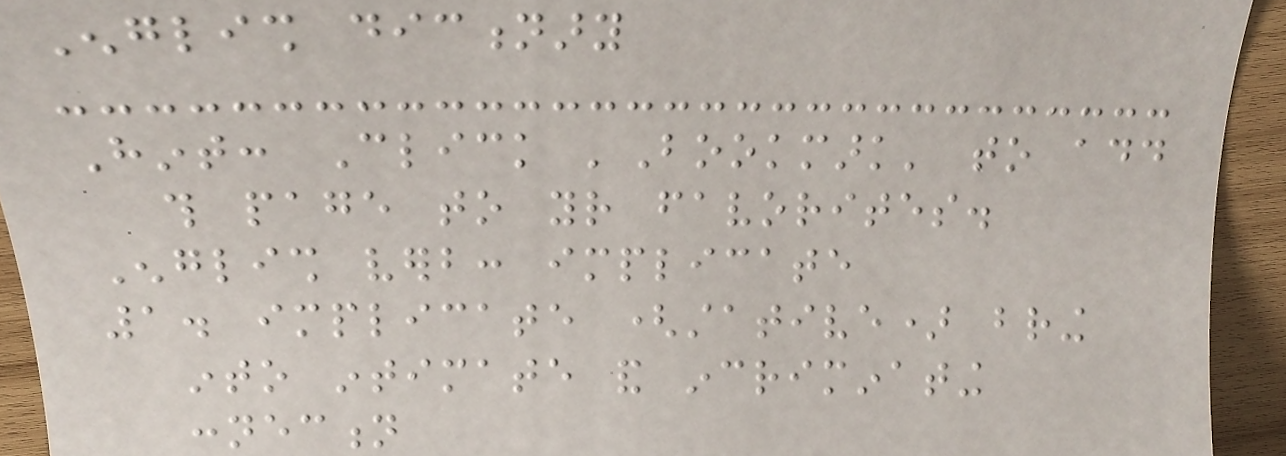English dictionary
Hint: Click 'Bookmark' to add
this page to your favorites.
English verb: implicate
1. implicate (stative) bring
into intimate and incriminating
connection
